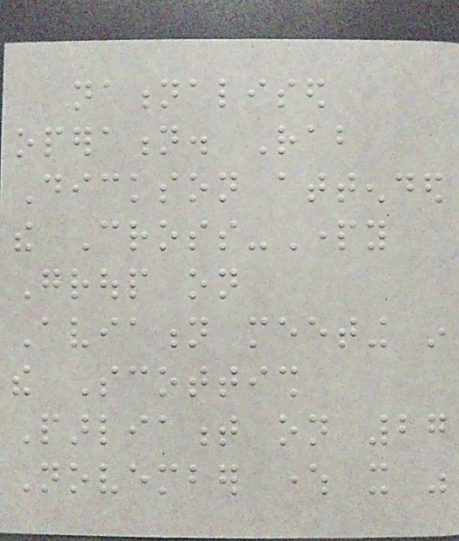nationalised
operation. Rab
Dickson attended
the Cross-Party
Group on
Aviation meeting in
the Scottish
Parliament on 27
November where it was
